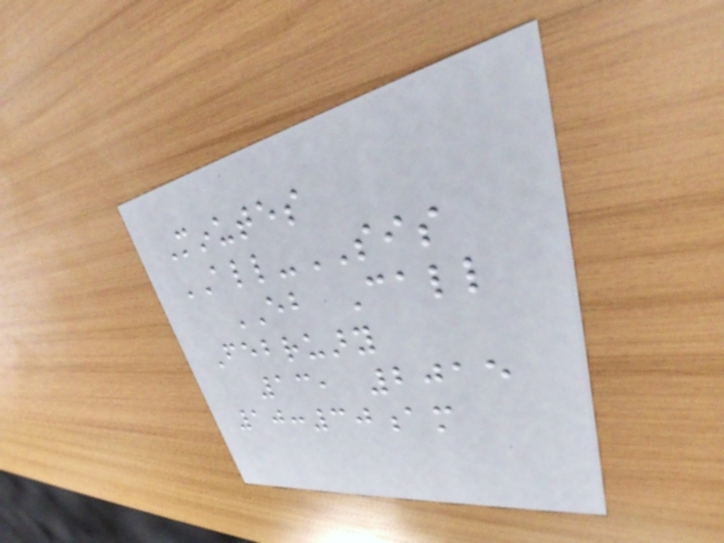Minutes
ALL-SIS
EB Call
February
13, 2015
10:30am
